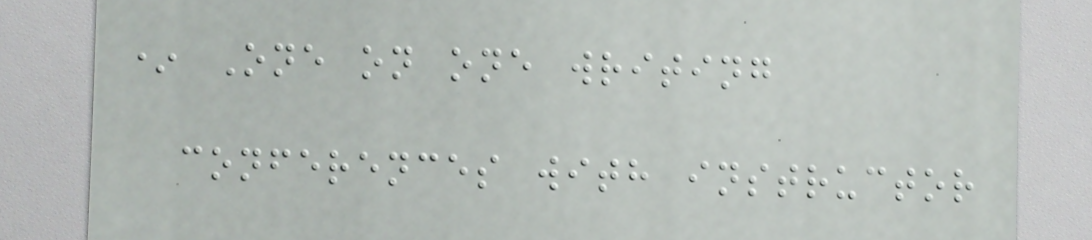* One on one writing
conferences with instructor
